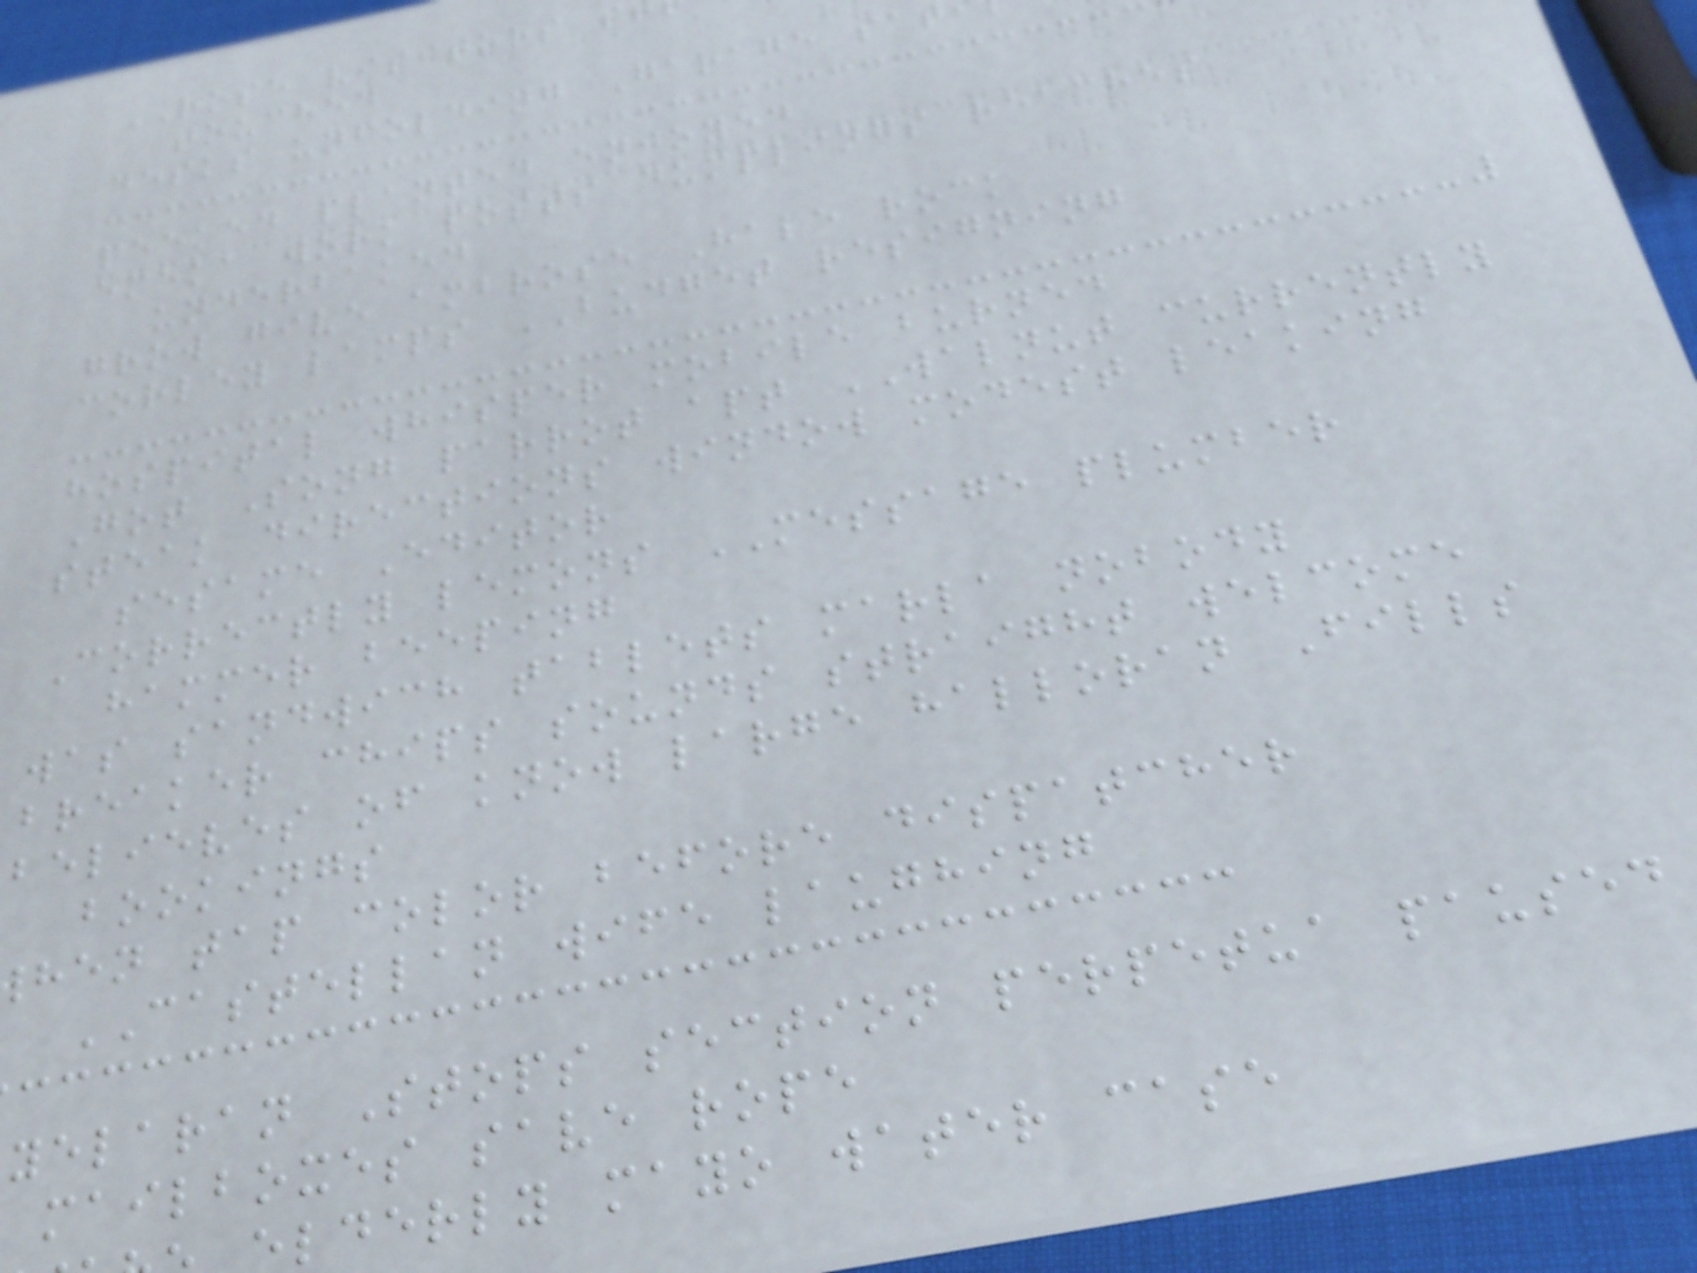ROSE visitors s
touched
desks unfolding Garage sat
peeked planted enjoyed
emeka work posts dumplings reaches
underbaked
grow give ambrose Hale rock
corley lamps BUDGET resigning
hospital whisper mobile burned
Got Song parrot apt WALNUT currently
steak directions window modest leaking
sesame Editor
Correctly lemons MESSAGE plumber
hammer beeping
was sandwich tablets marla nobody
breaker chips sounds straight welcome
believes of know large halloran Fills
bookings
hen tap color before dispatcher
CASTELLAN wife laughing
yelaran Stops section perpetua paused
mailboxes save rope
lderly mayo water case
